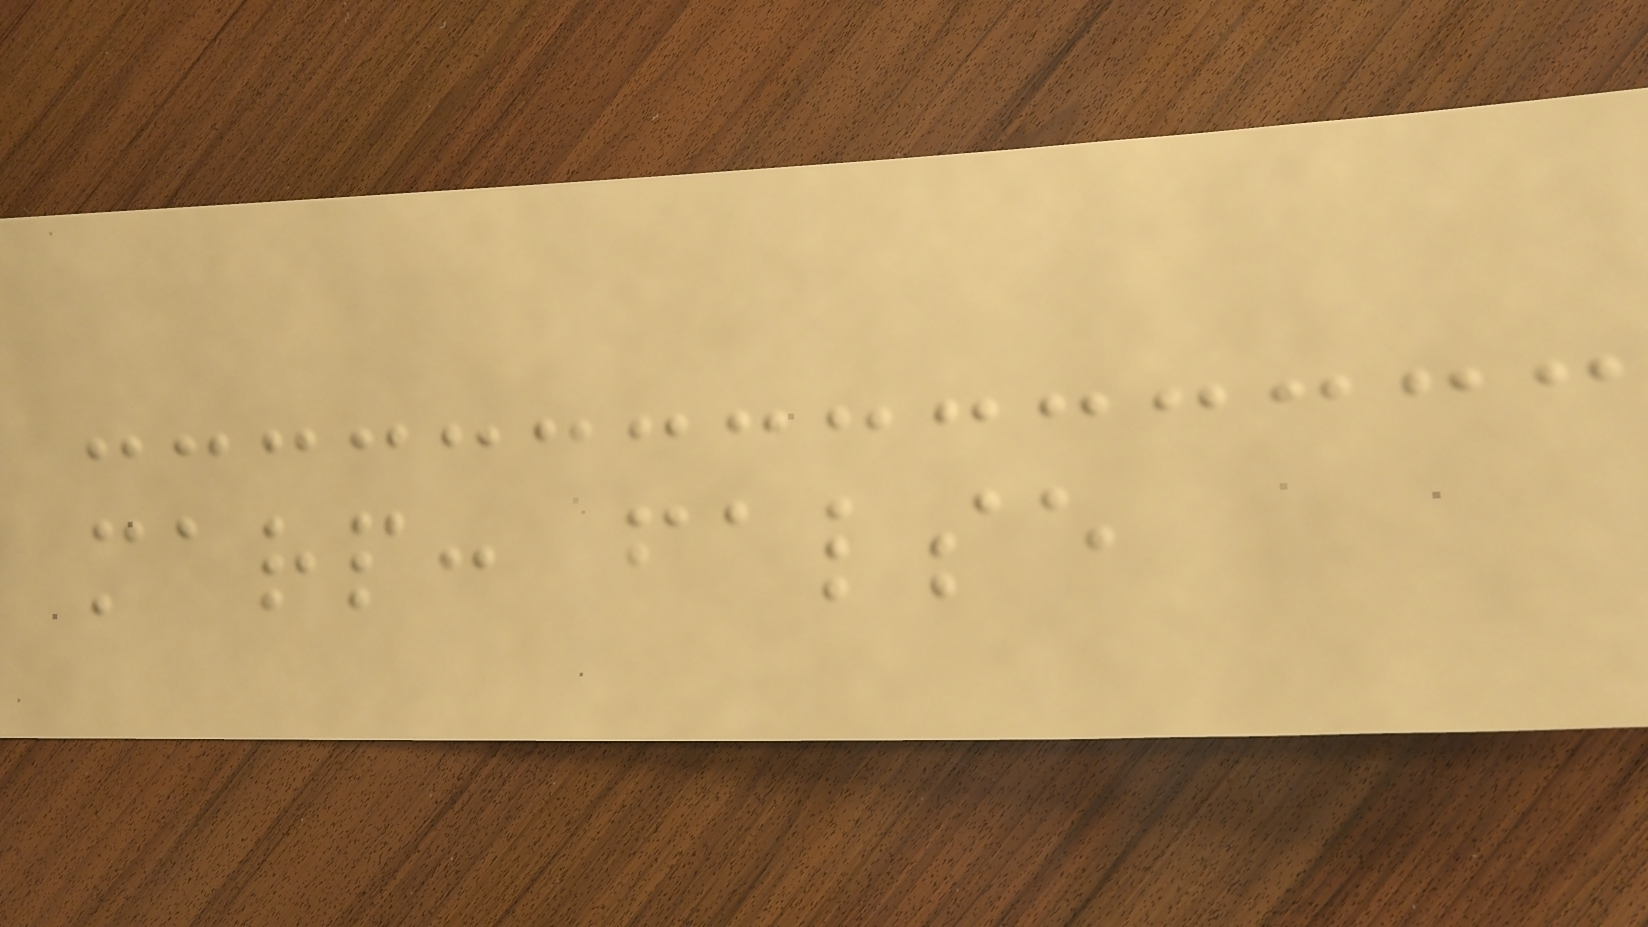marp: false
